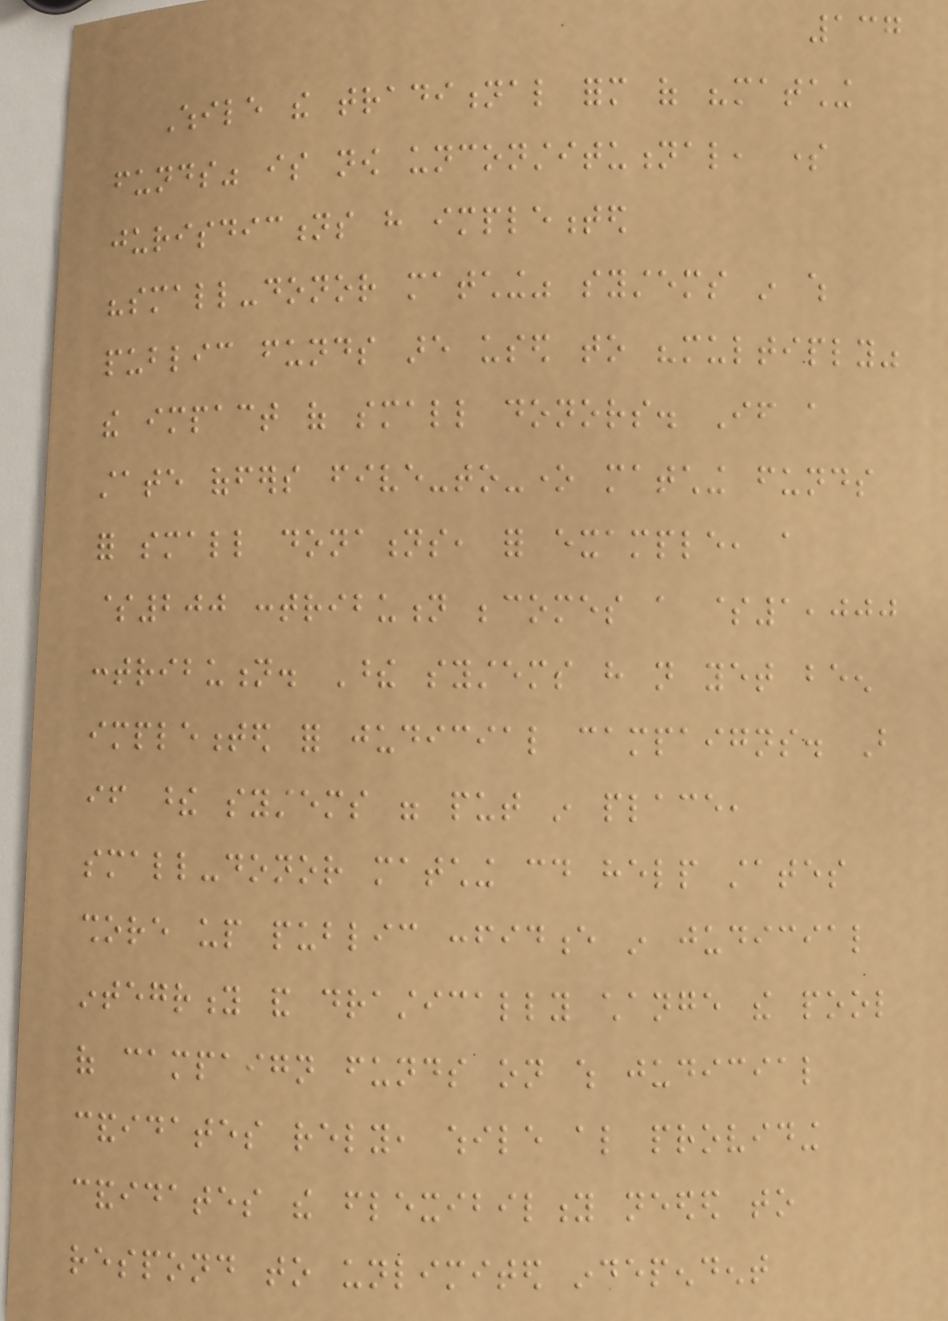137
While the traditional form of "matching
funds" is now unconstitutional, some
jurisdictions have implemented
"small-donor matching" systems in which
public funds are used to "multiply"
the impact of small donors. If a
state offers five-to-one matching funds
for small donations, for example, a
$200 contribution becomes a $1,000
contribution. These systems have not yet been
implemented for judicial campaigns. But
if these systems were put in place,
small-donor matching could help states
shore up public confidence in judicial
integrity and drastically change the pool
of campaign funds on which judicial
candidates rely, while also providing
candidates the flexibility needed to
respond to unlimited independent
